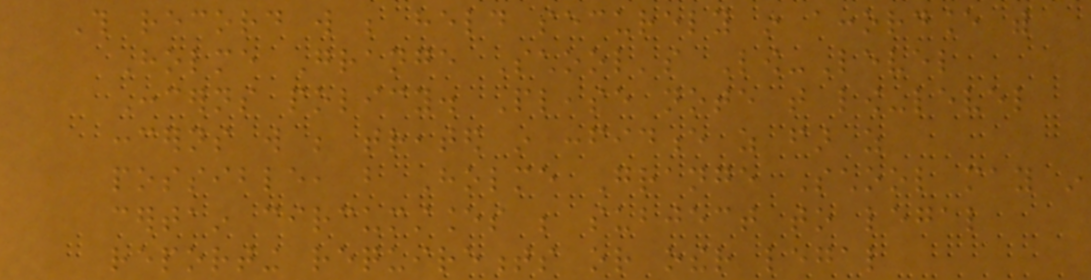This record will be held securely in accordance with
Holme Grange School's Low-Level
Concerns policy. Please note that low-level
concerns will be treated in confidence as far as
possible, but Holme Grange School may in
certain circumstances be subject to legal
reporting requirements or other legal
